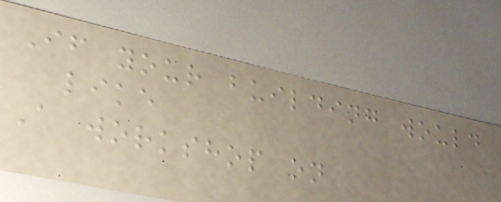If your building would
like
A workshop on
